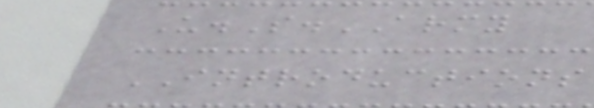U.S.ARMY
INTRODUCTIONS
